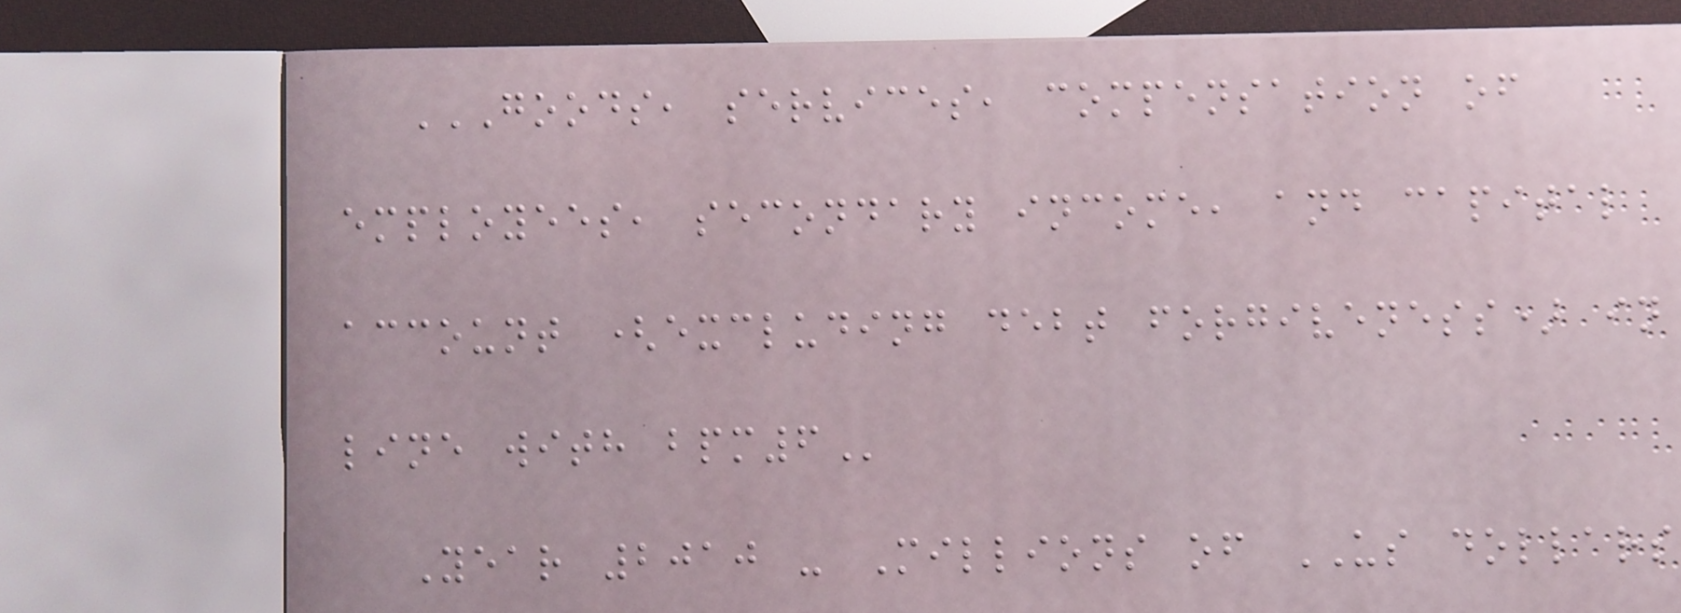GOODS, SERVICES, COMPENSATION OF
EMPLOYEES, SECONDARY INCOME, AND CAPITAL
ACCOUNT (EXCLUDING DEBT FORGIVENESS) IN
LINE WITH BPM6
Year 2010 - Millions of US dollars
